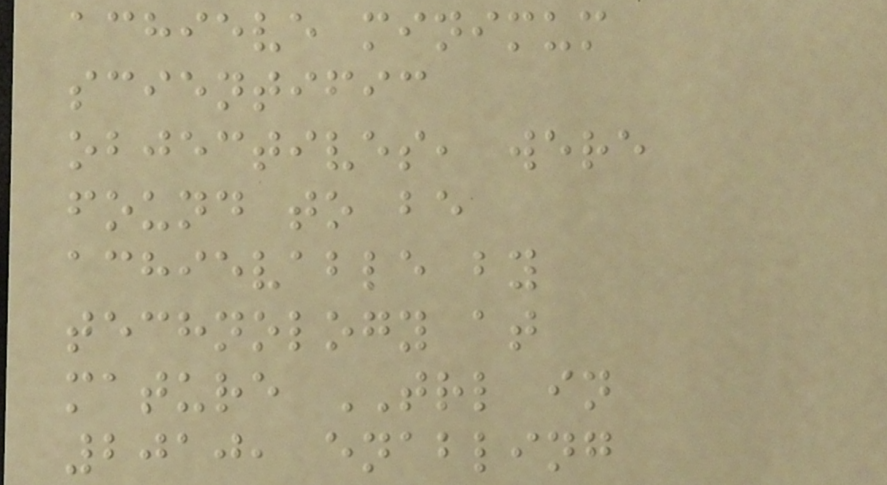achieve minimum
scientific
objectives, were
found to be
achievable by
technology at
mature TRL in
2010, enabling
